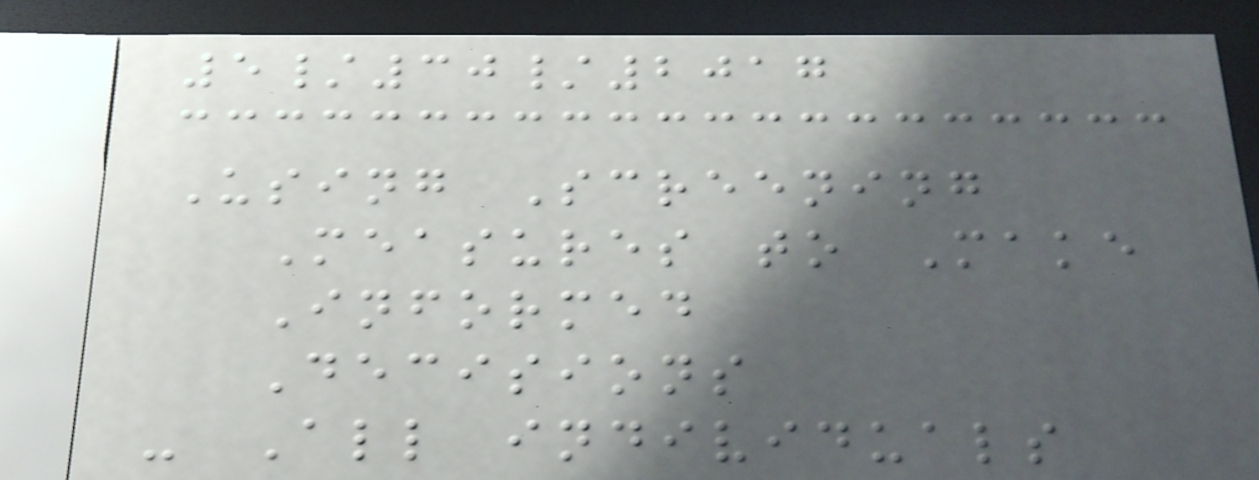5/30/2017
Using Screening
Measures to Make
Informed
Decisions
- All individuals
